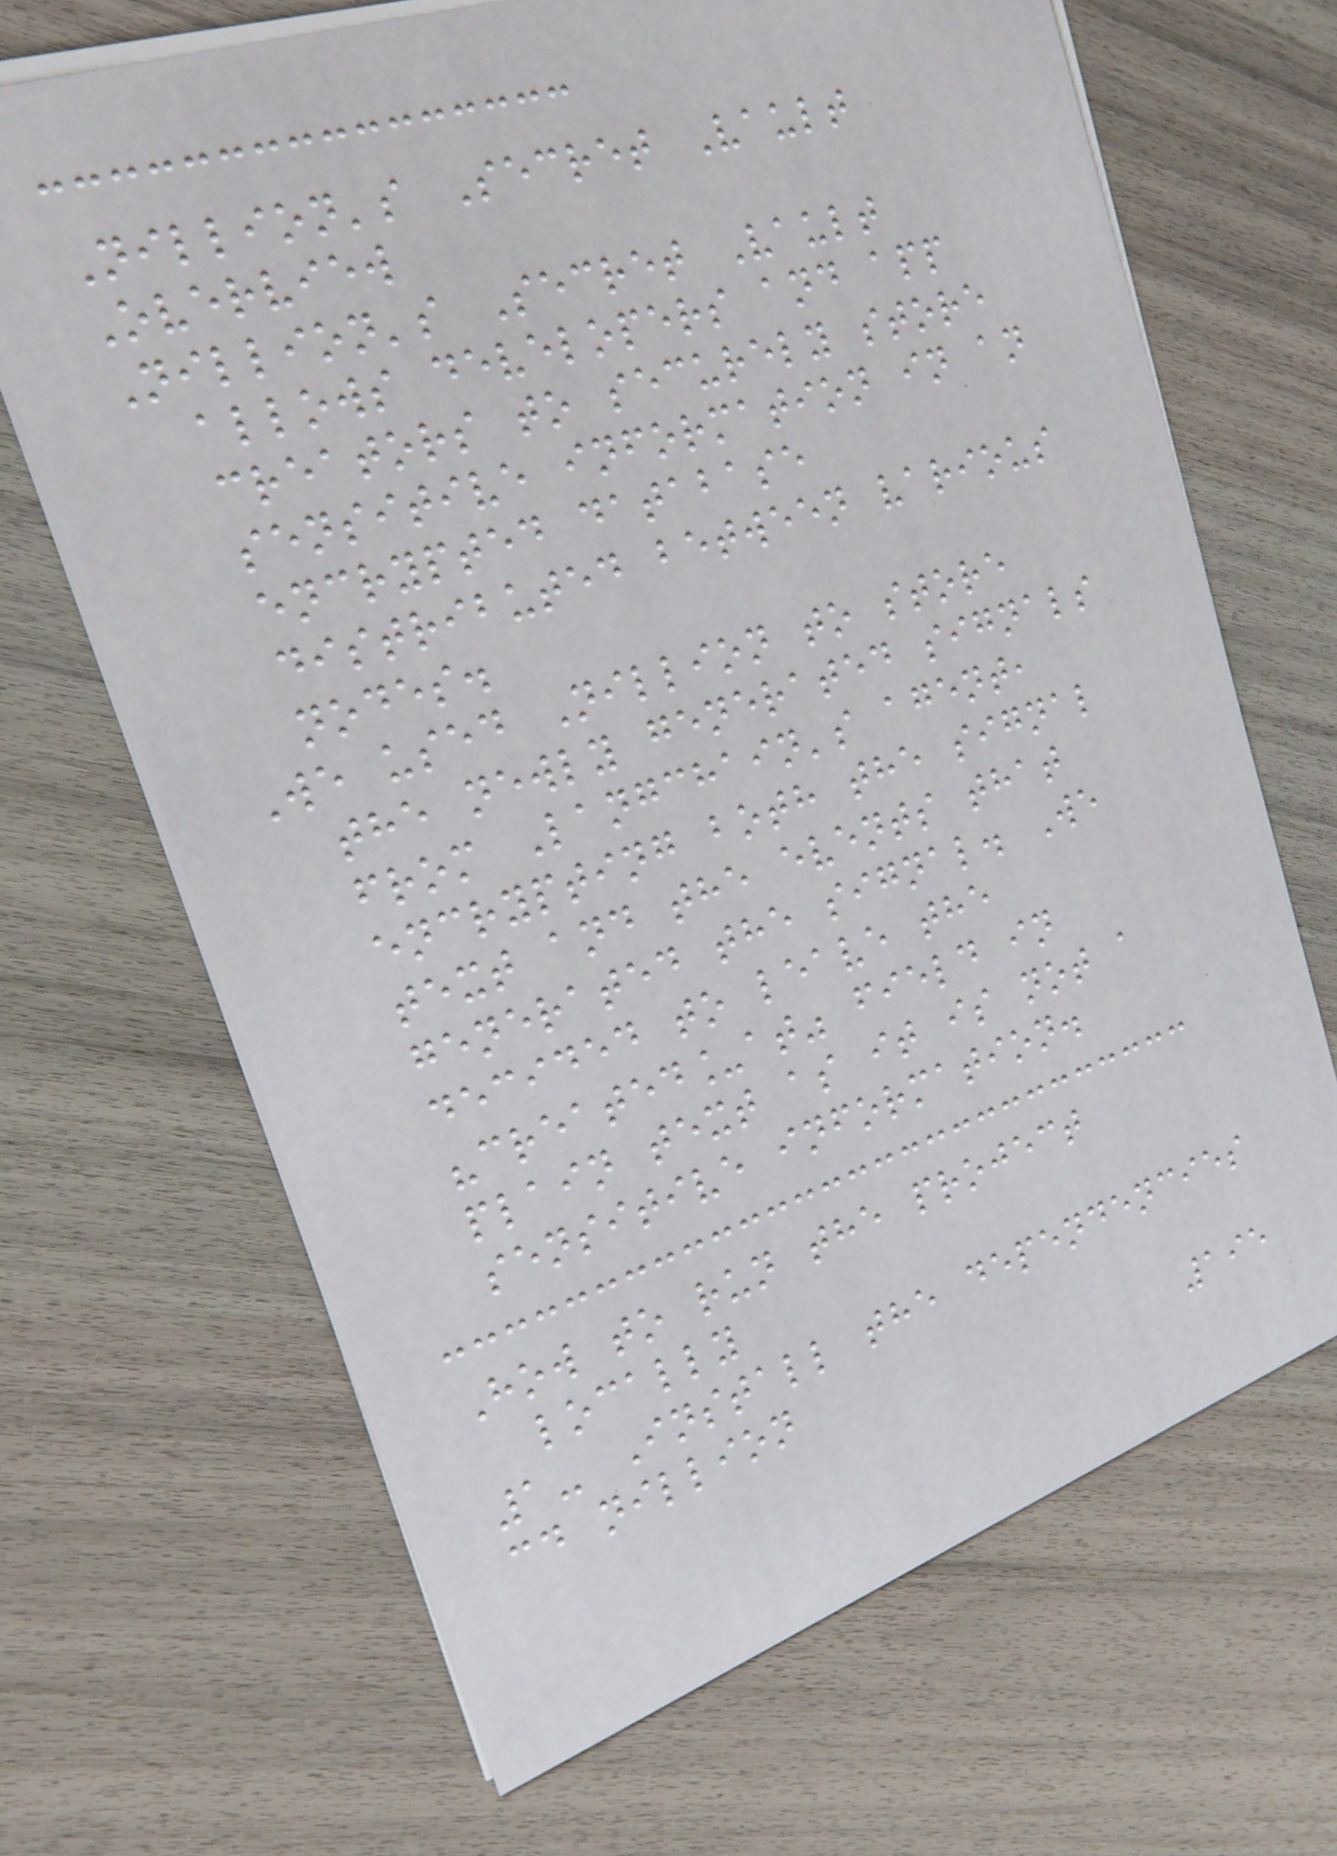Nillion's Secret Vault
Overview
Nillion's Secret Vault
allows developers and app
creators to securely store
sensitive information in an
encrypted database
distributed between various
nodes.
We used Nillion to store
the newly generated signals
from Langchain's agent,
encrypting both the signal
text and the events that
generated the signal. We
decided to leave the
"created_at" field in
plain text as it is not a
sensitive information.
How to run the project
locally
1- Install the dependencies
cd nillion
195
